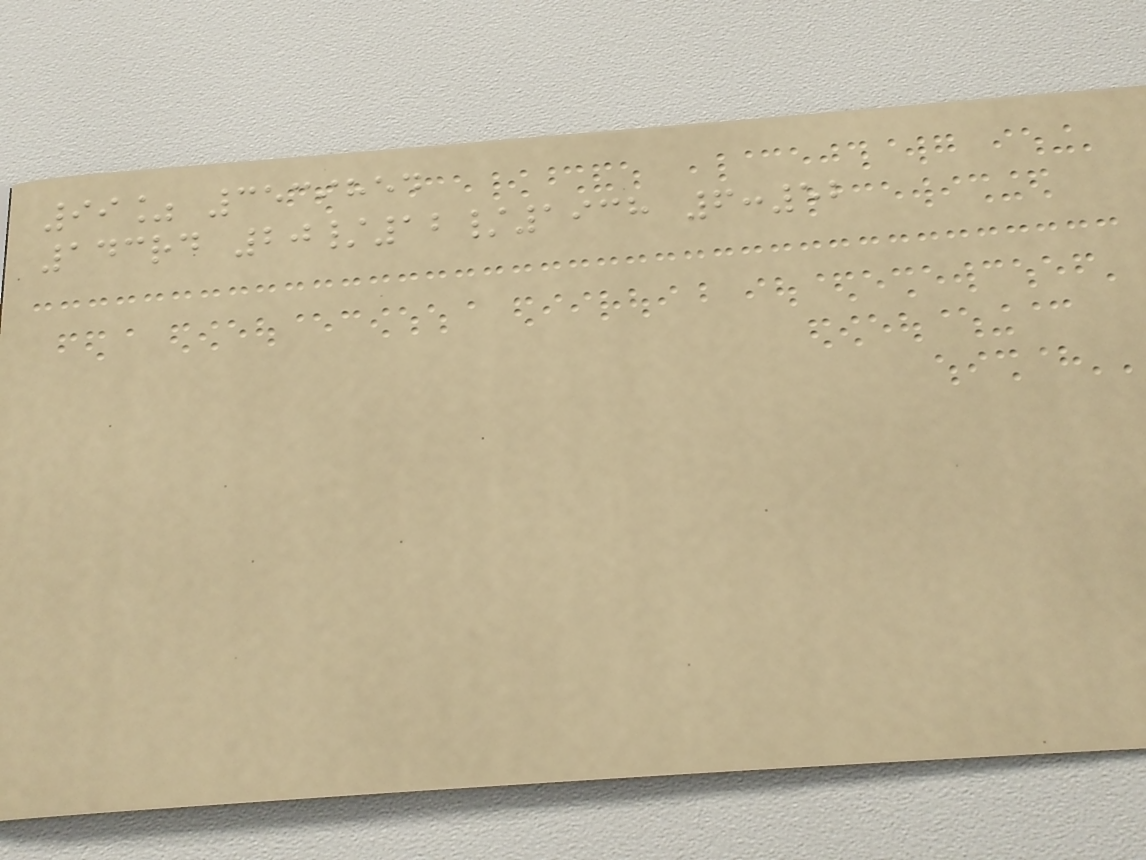99% 3539854
143rd 20/12/1938 6:52
